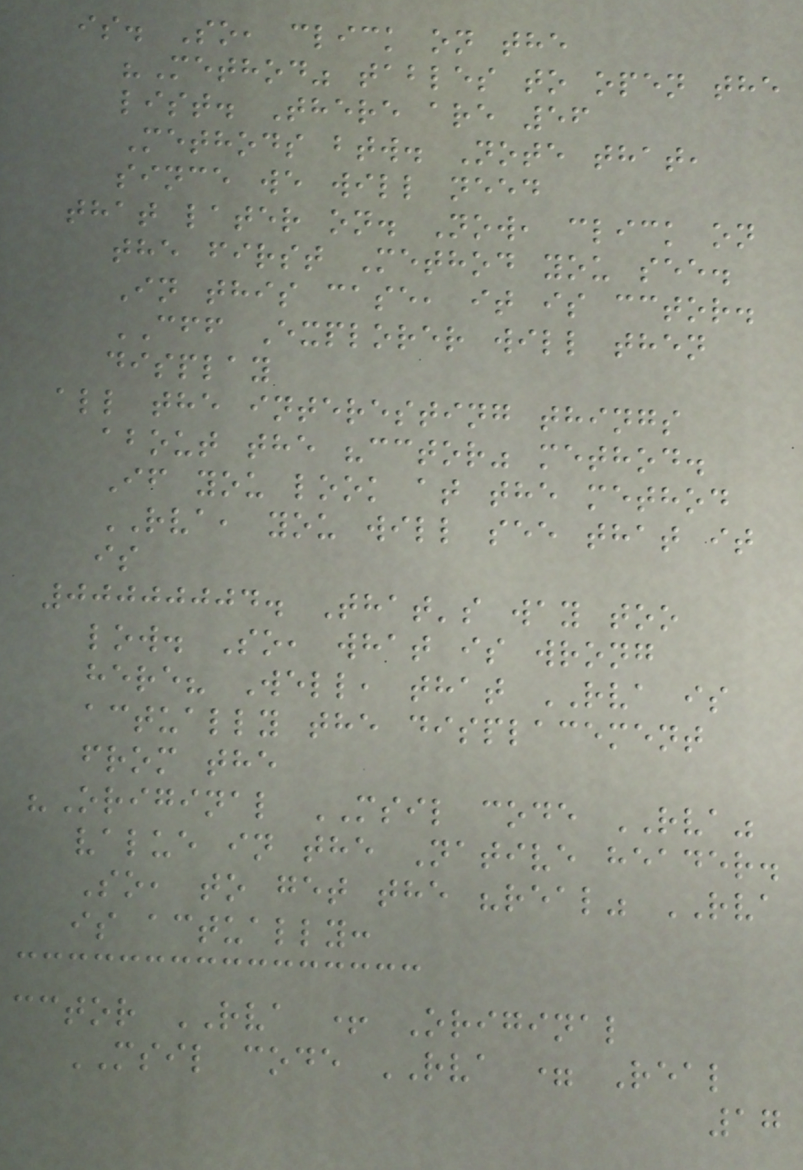is. So, click on the
"Method" tables to open the
list. There are 56
Methods btw. Note that,
since we will need
that later on. Now, click on
the first Method you see.
In this case, it is cctor.
CFF Explorer will then
display
all the interesting things
about the "cctor" method.
If you look at the method
RVA, you will see that it
is
00000004. That's way too
low. So, what is wrong
here? Well, that RVA is
actually the displacement
from the
"Original MSIL code RVA"
value in the Native header.
So, to get the "real" RVA
is actually:
cctor RVA + Original
MSIL code RVA = Real
17
